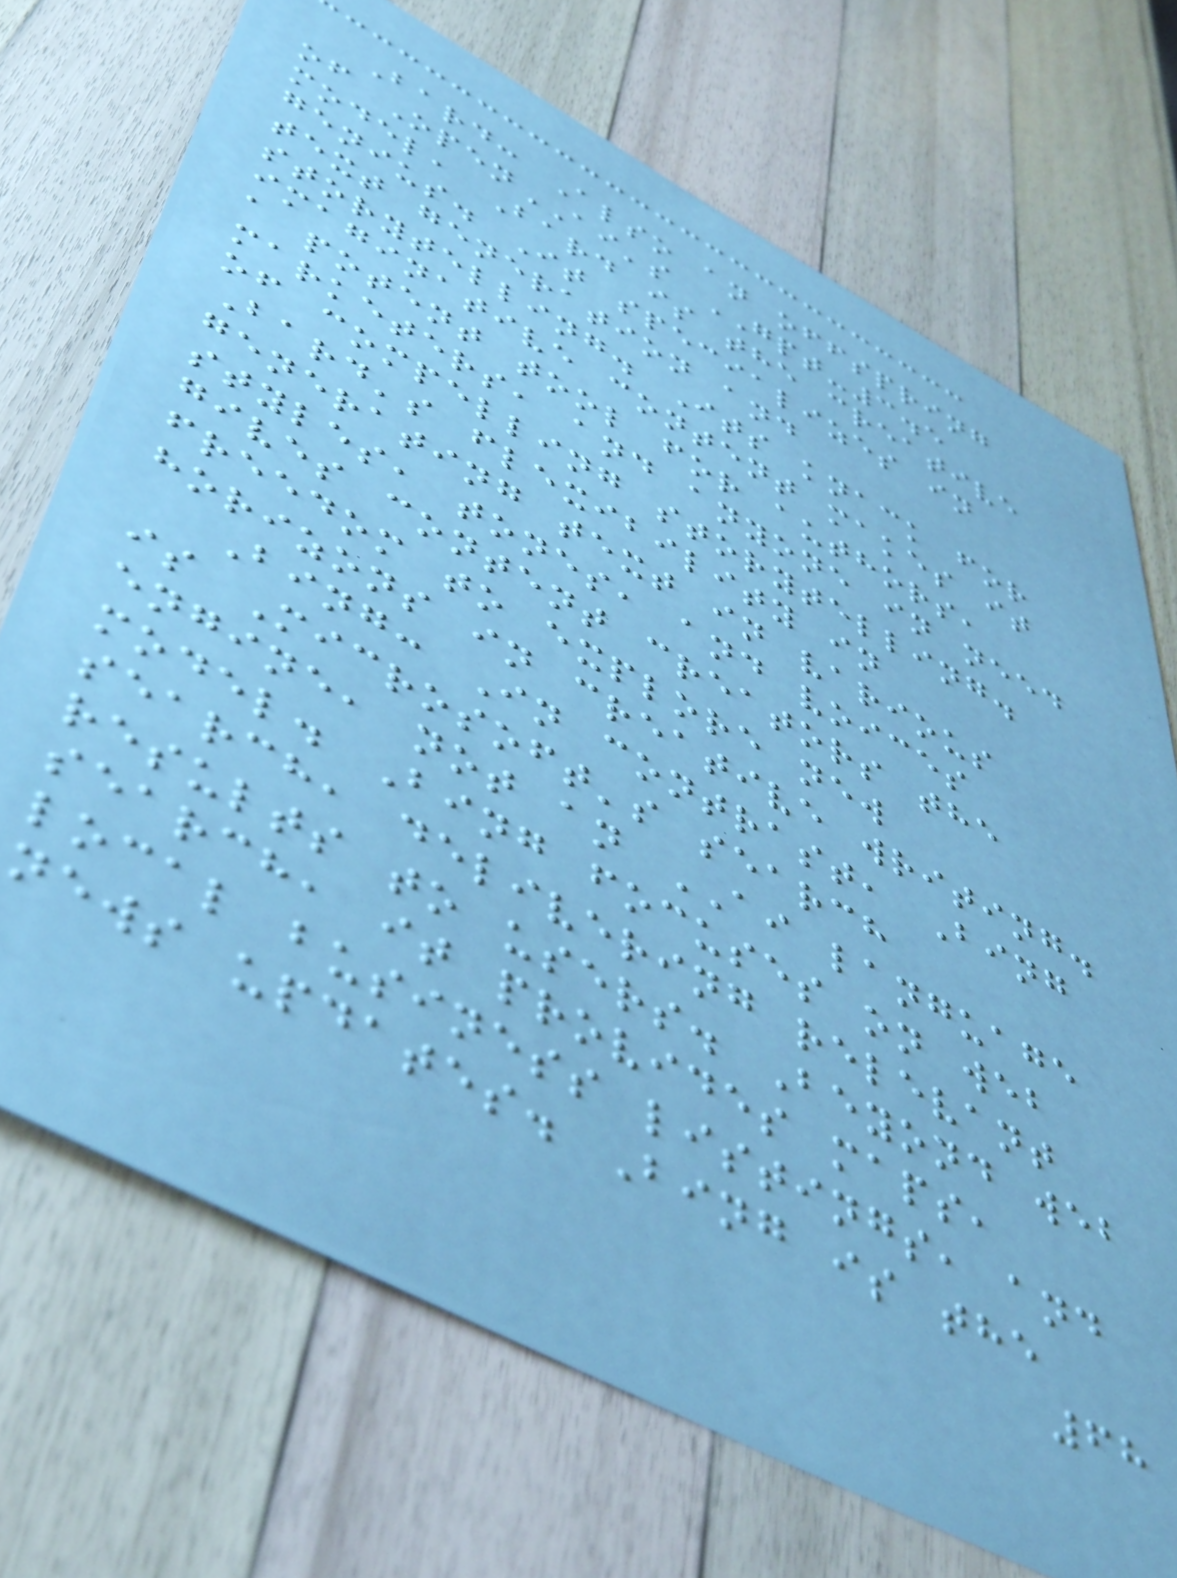Bard: Also an offspring
of OpenAI's GPT-3.5
model, Bard is the creative
genius. It specializes in
text generation and
storytelling. Its knack for
imaginative content makes it
a potent tool for authors,
marketers, and anyone in need
of compelling storytelling.
Bard's flexibility in
generating text in various
styles, tones, and voices
gives content creators the
freedom to explore new
horizons in creative writing.
Bing: In contrast, Bing
is Microsoft's search
engine, not an AI language
model. Bing focuses on web
search, delivering relevant
results to users. Beyond web
search, it provides maps,
local business listings, and
news updates. Bing is the
68
